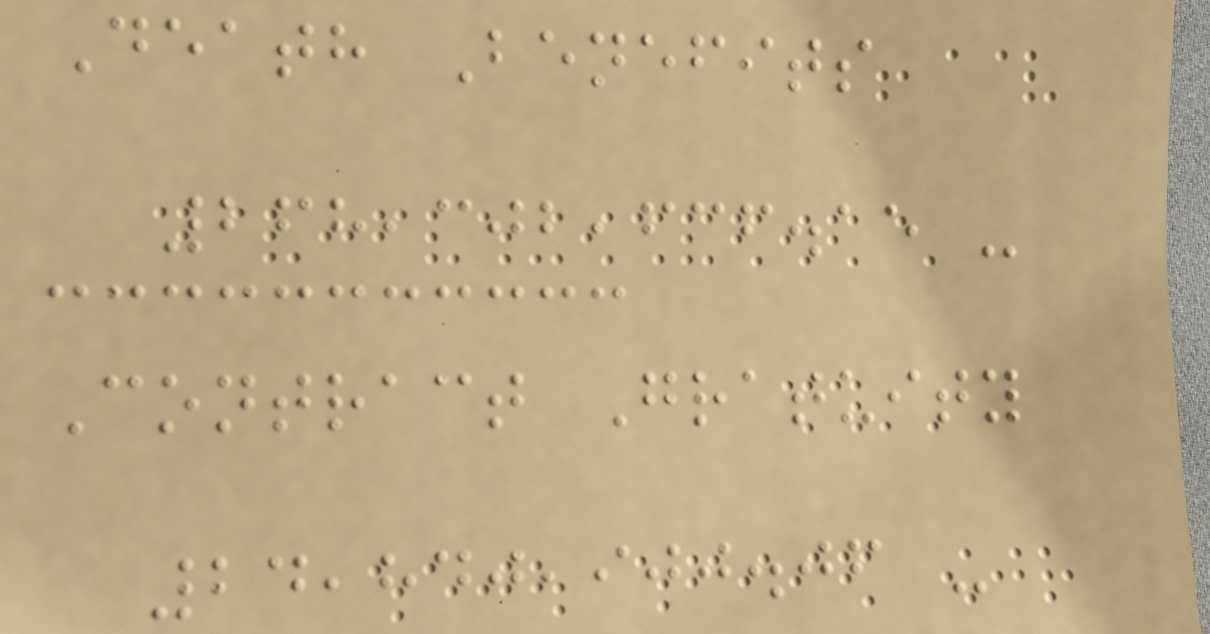Death Benefits
268,302,636.15 -
Contract Gratuity
24,840,900.06 -
